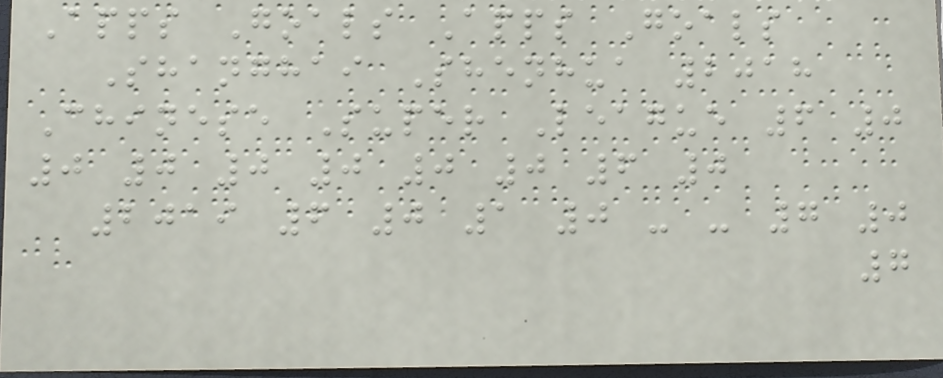Apps Goals Apps Goals
Shanghai Shenhua 2018
Chinese Super League 6 0
0 0 0 0 0 0 6 0
2019 6 0 1 0 - - 7 0
7
